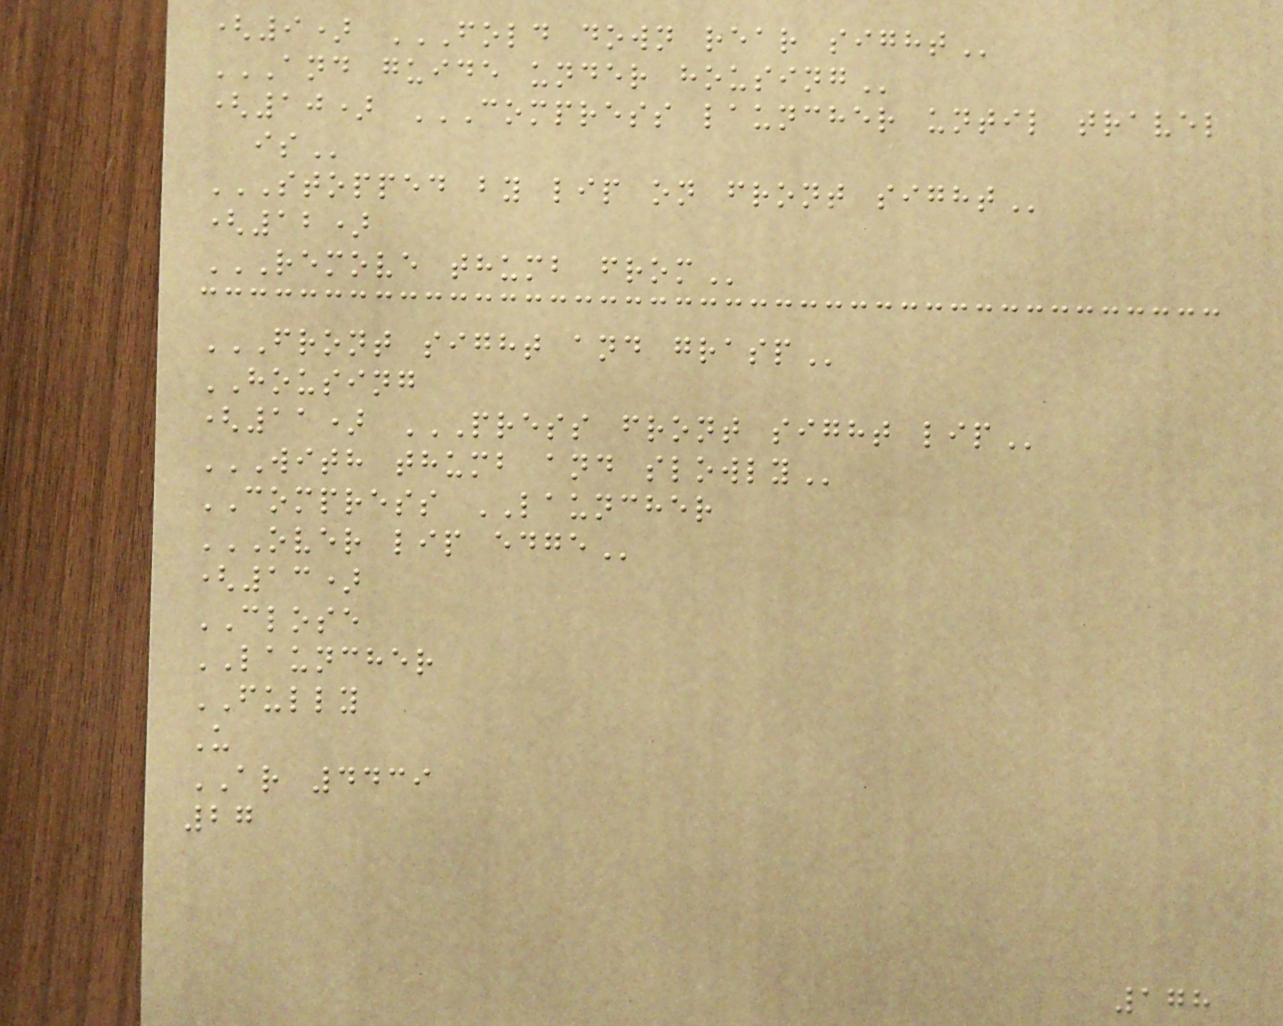(9) FOLD DOWN REAR SIGHT
AND GUIDE UNDER HOUSING
(10) COMPRESS LAUNCHER UNTIL TRAVEL
IS
STOPPED BY LIP ON FRONT SIGHT
(12)
REMOVE THUMB FROM
FRONT SIGHT AND GRASP
HOUSING
(11) PRESS FRONT SIGHT LIP
WITH THUMB AND SLOWLY
COMPRESS LAUNCHER
OVER LIP EDGE
(13)
CLOSE
LAUNCHER
FULLY
U
AR 4439
27
178
